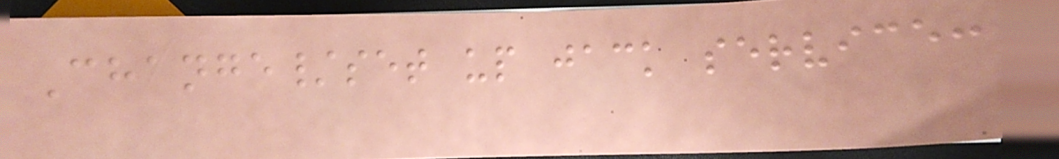Change/set up jack service:
